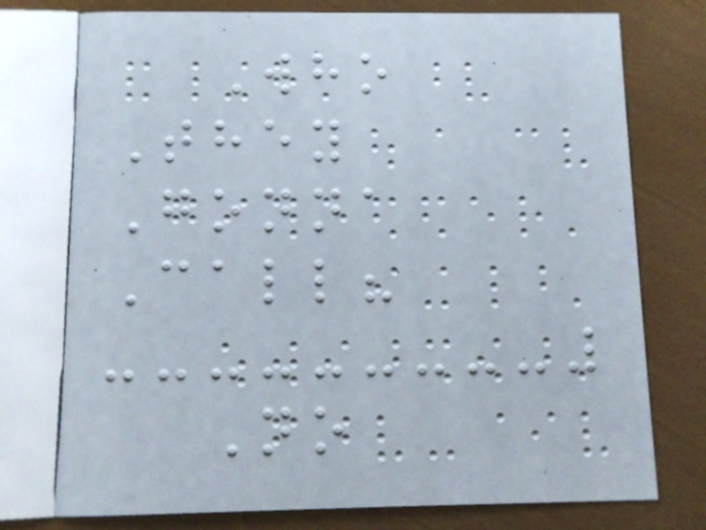Who
They
Gonna
Call?
No
